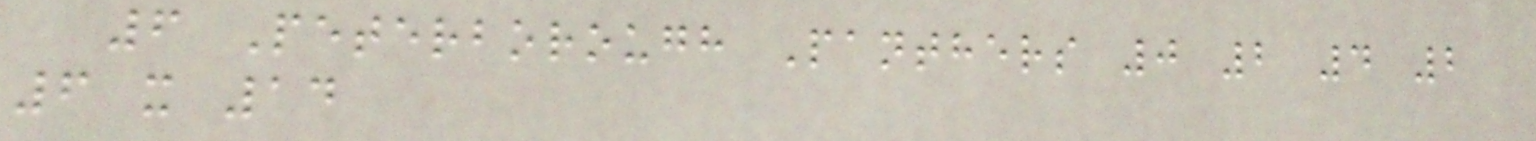6 Peterborough Panthers 0 2 4 2
6 x 14
